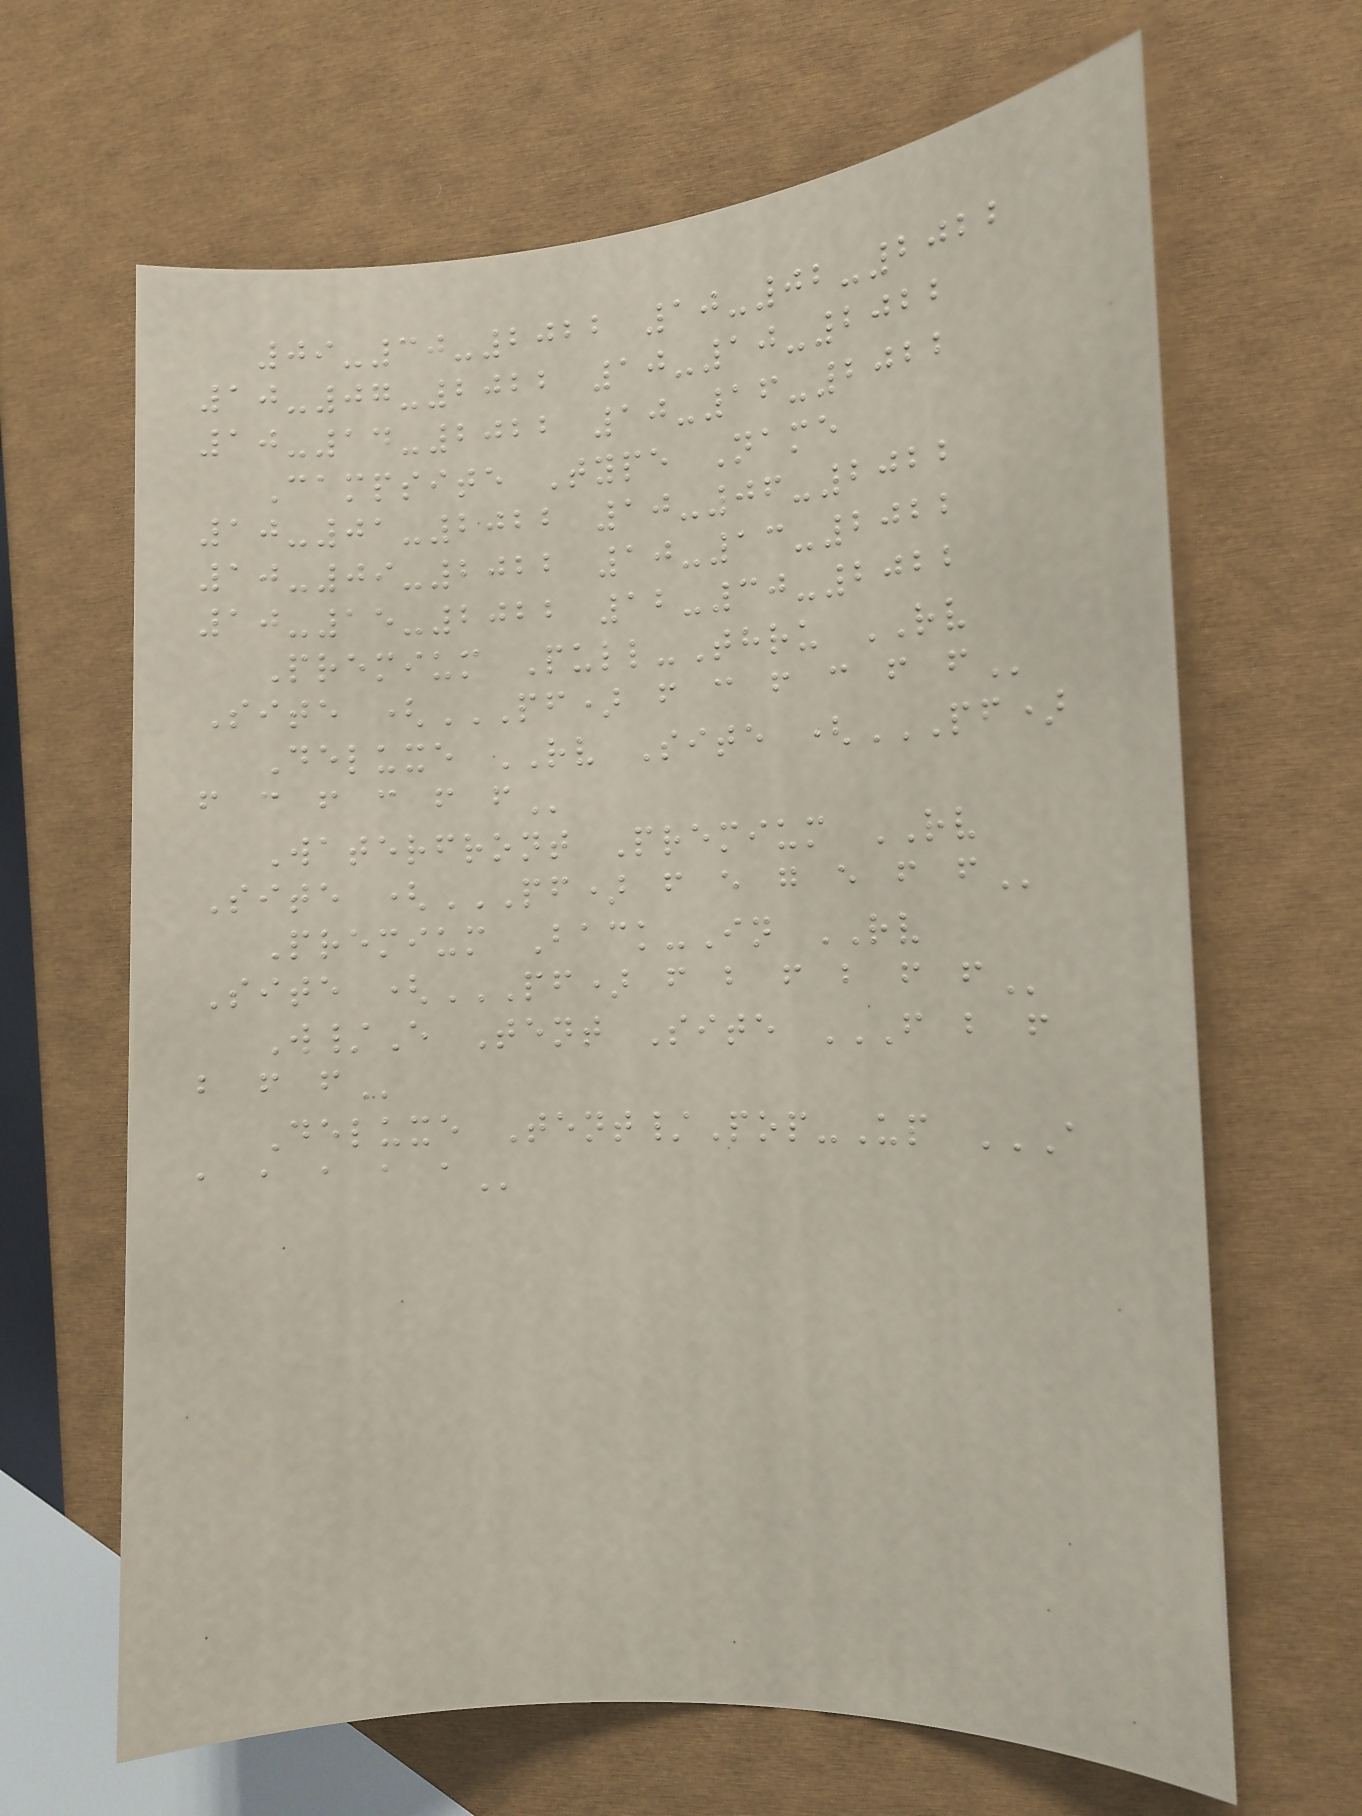09-30-2022 10-02-2022
10-07-2022 10-10-2022
10-14-2022 10-16-2022
Campsite Type Name
10-01-2022 10-06-2022
10-09-2022 10-13-2022
10-15-2022 12-30-2022
Premium Pull-Thru RV
Site (PF) F C F C F F
Deluxe RV Site (PF)
F C F C F F
Waterfront Premium RV
Site (PF) F E G E F F
Premium Back-In RV
Site (PF) F B F B F F
W/E Tent Site F B F
B F F
Deluxe Tent/Pop-Up A
A A A A A
